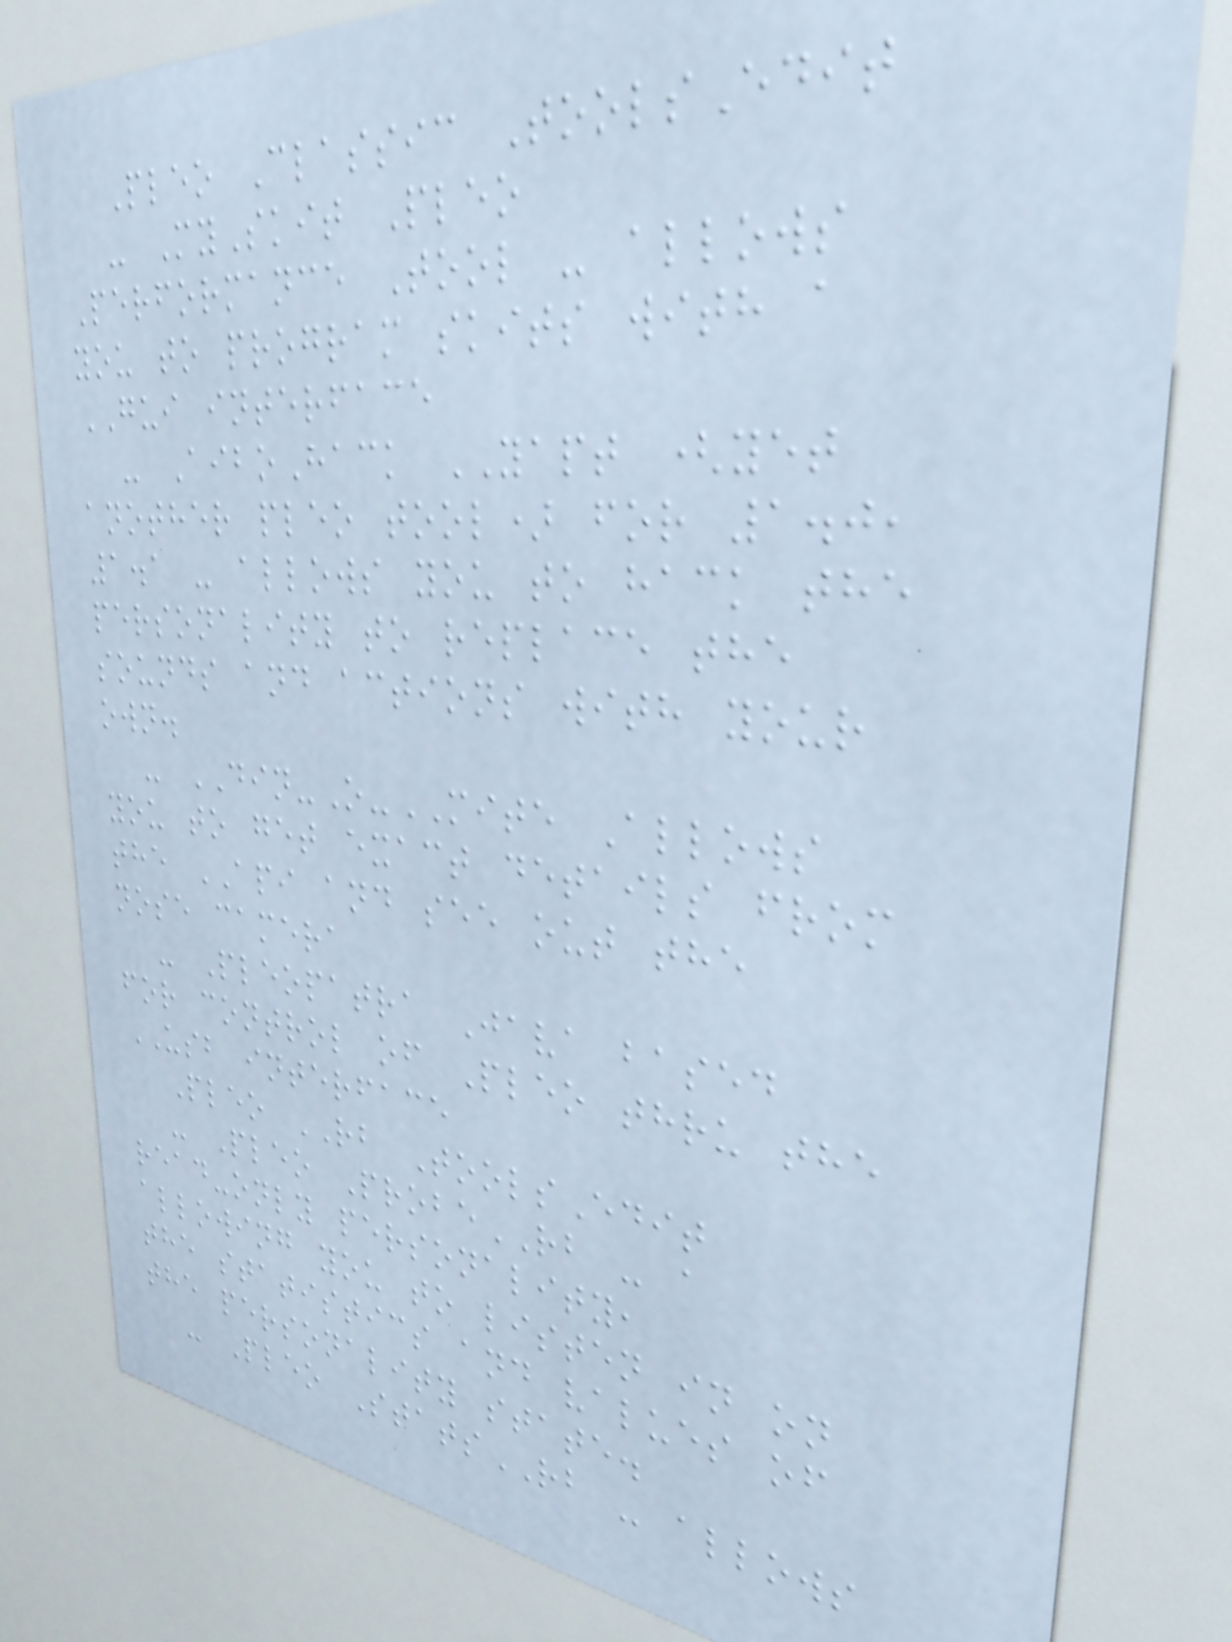Pleo Classic ToolsEdit
- MySkit Pleo
Performance Tool - allows
you to program skits with a
GUI interface
- AiboHack YAPT (yet
another pleo tool) for 1.0,
1.1 - allows you to hack the
personality to replace the
sounds and actions with your
own.
- DIN-O-MITE Allows
you to get exact details from
the API and see out the
nose camera
- Pleopatra Java based
for control of Pleo thru the
USB interface
Pleo RB ToolsEdit
- Pleo ProbeRB - a
read-only personality,
allowing you to listen in on
the statistics and values of
the personality state.
- Pleo StatsRB - allows
